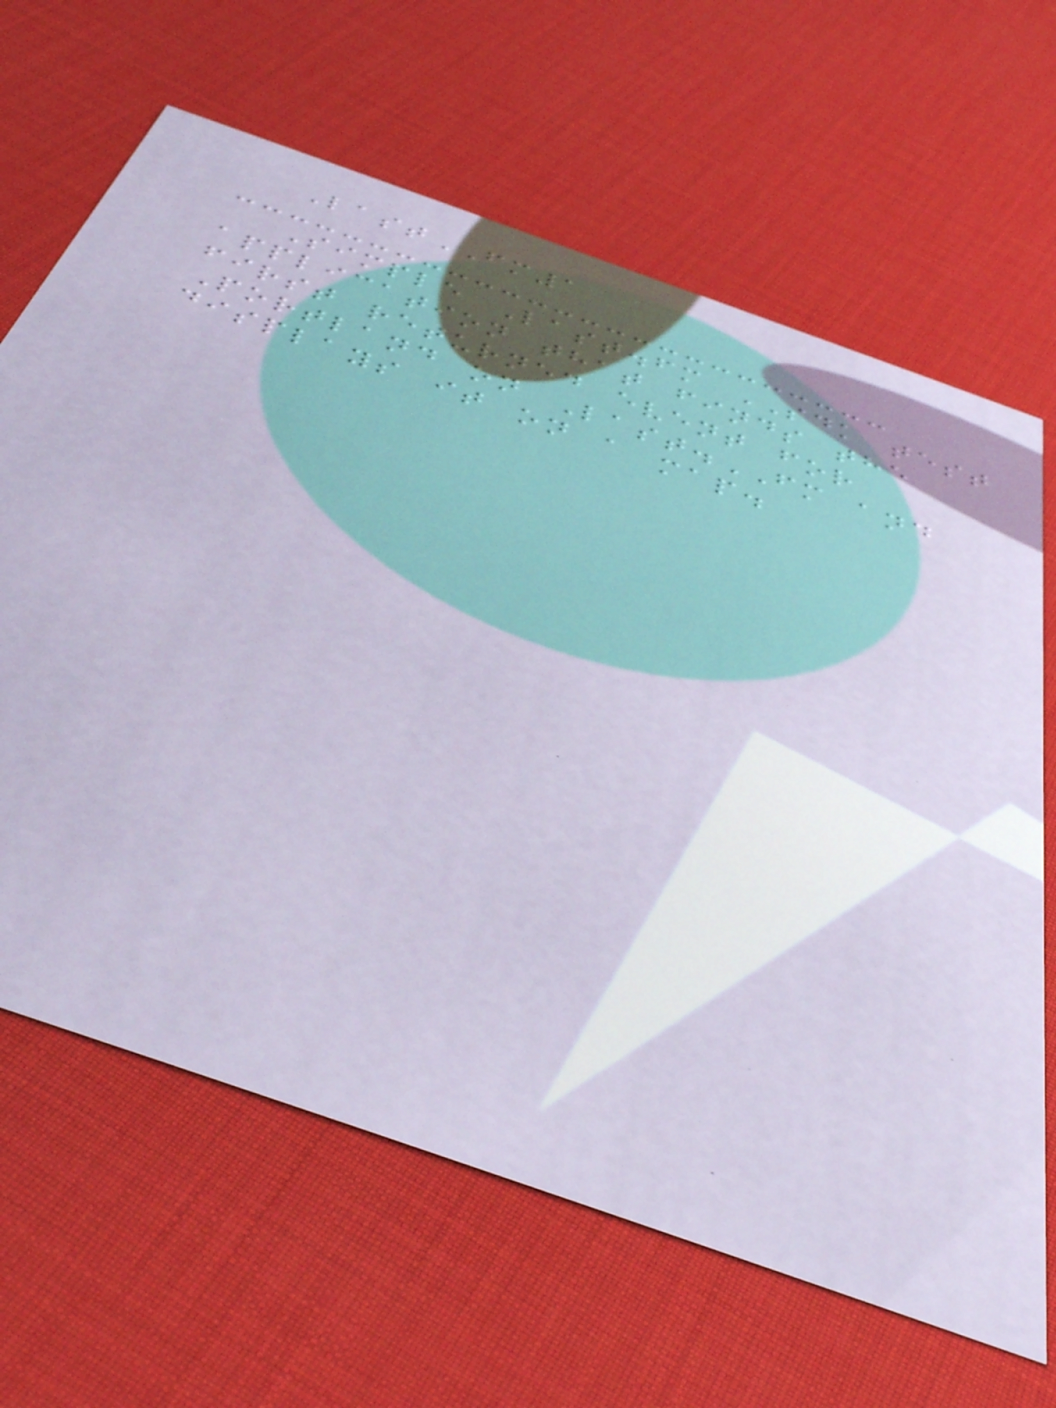LastFM1
Simple Last.fm SDK test
application that finds the
first returned event for
Portland on Last.FM and
displays it on a map.
